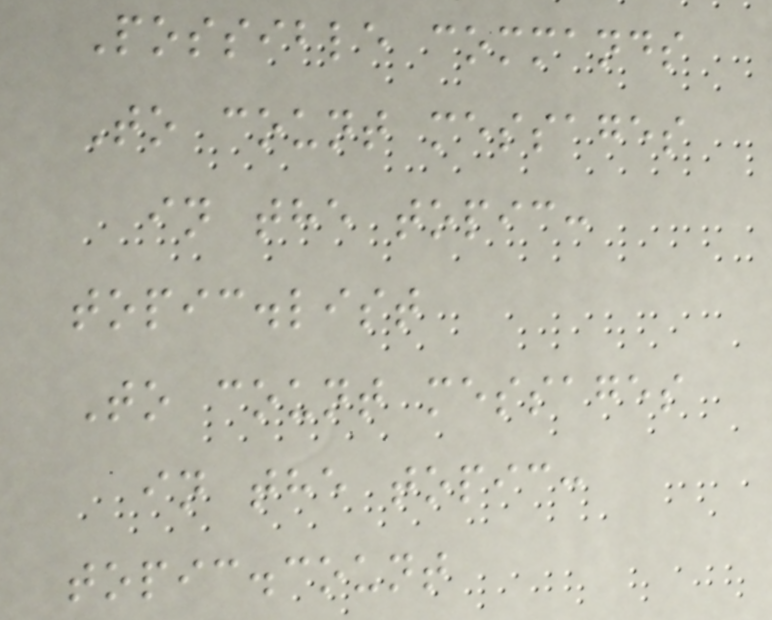Possible commands
To count messages
in the topic:
topic.list
To count messages
in the topic:
topic.count
